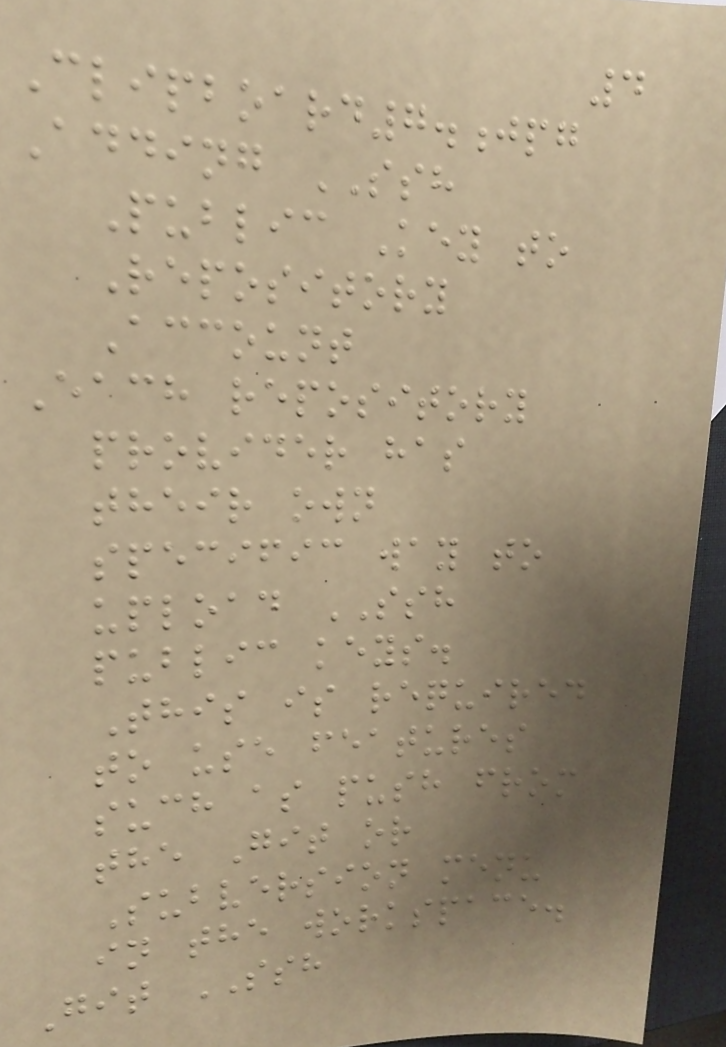4
Clipboard7.jpg
Adding SSH
Public Key to
Repository
Account
Each repository
provider has
their own
specific way to
upload SSH
public keys.
This is required
to use features
such as push from
the Git or
Subversion menu
in the workspace.
Git SSH
